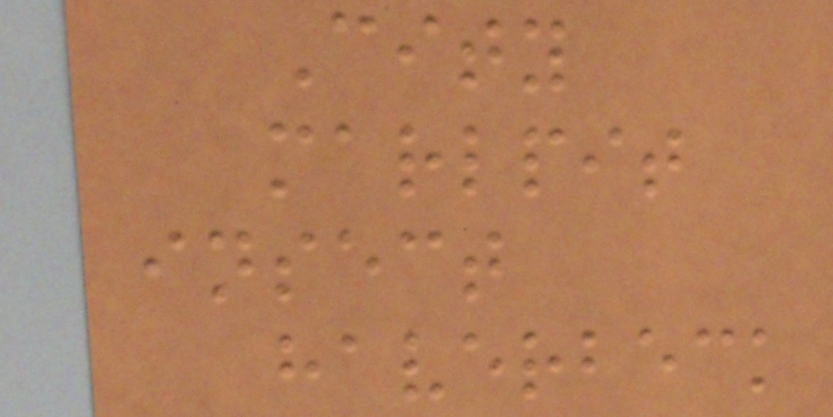City
marlpit
insect
haverbeck
